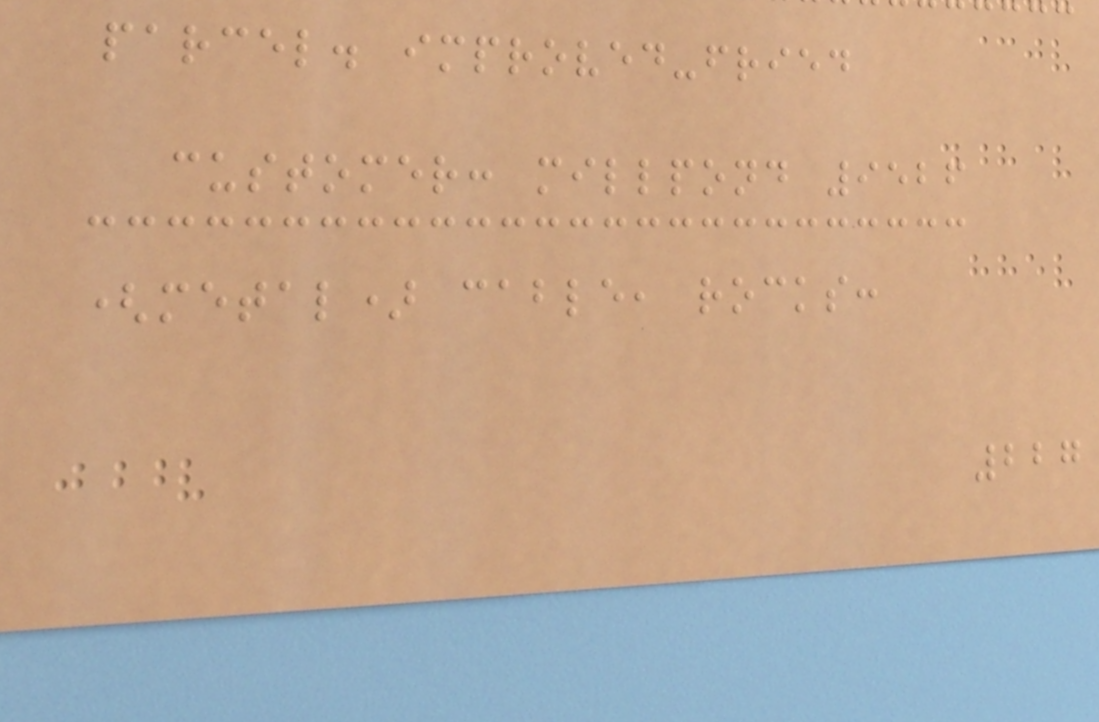parcel. improved-fried
customer: millpond 9526
(metal) cable, rocks:
227
